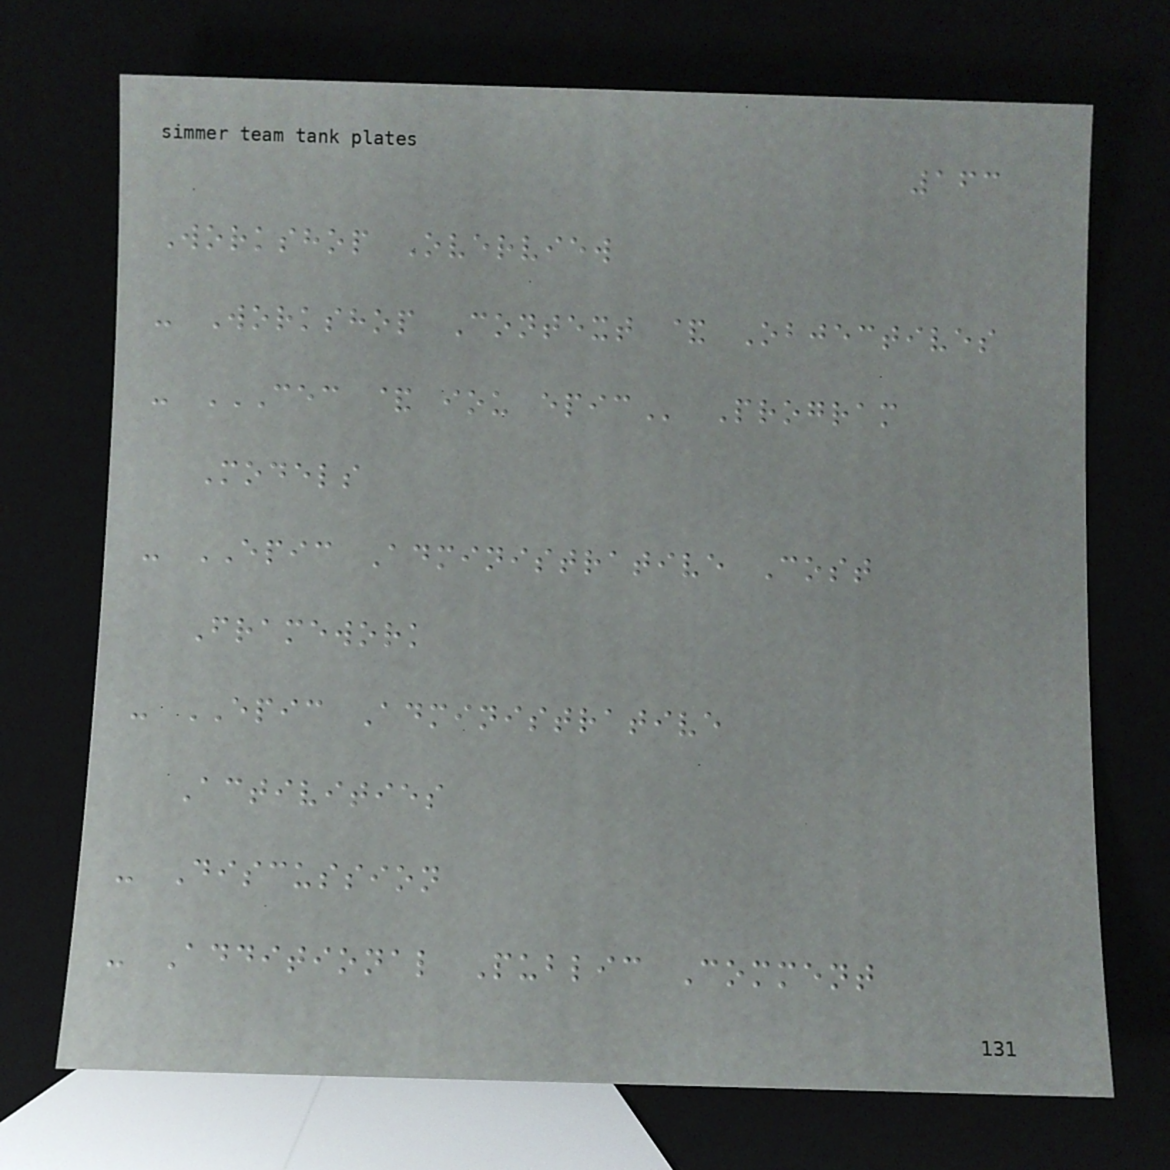163
Workshop Overview
- Workshop Context & Objectives
- CEC & IOU EPIC Program
Models
- EPIC Administrative Cost
Framework
- EPIC Administrative
Activities
- Discussion
- Additional Public Comment
